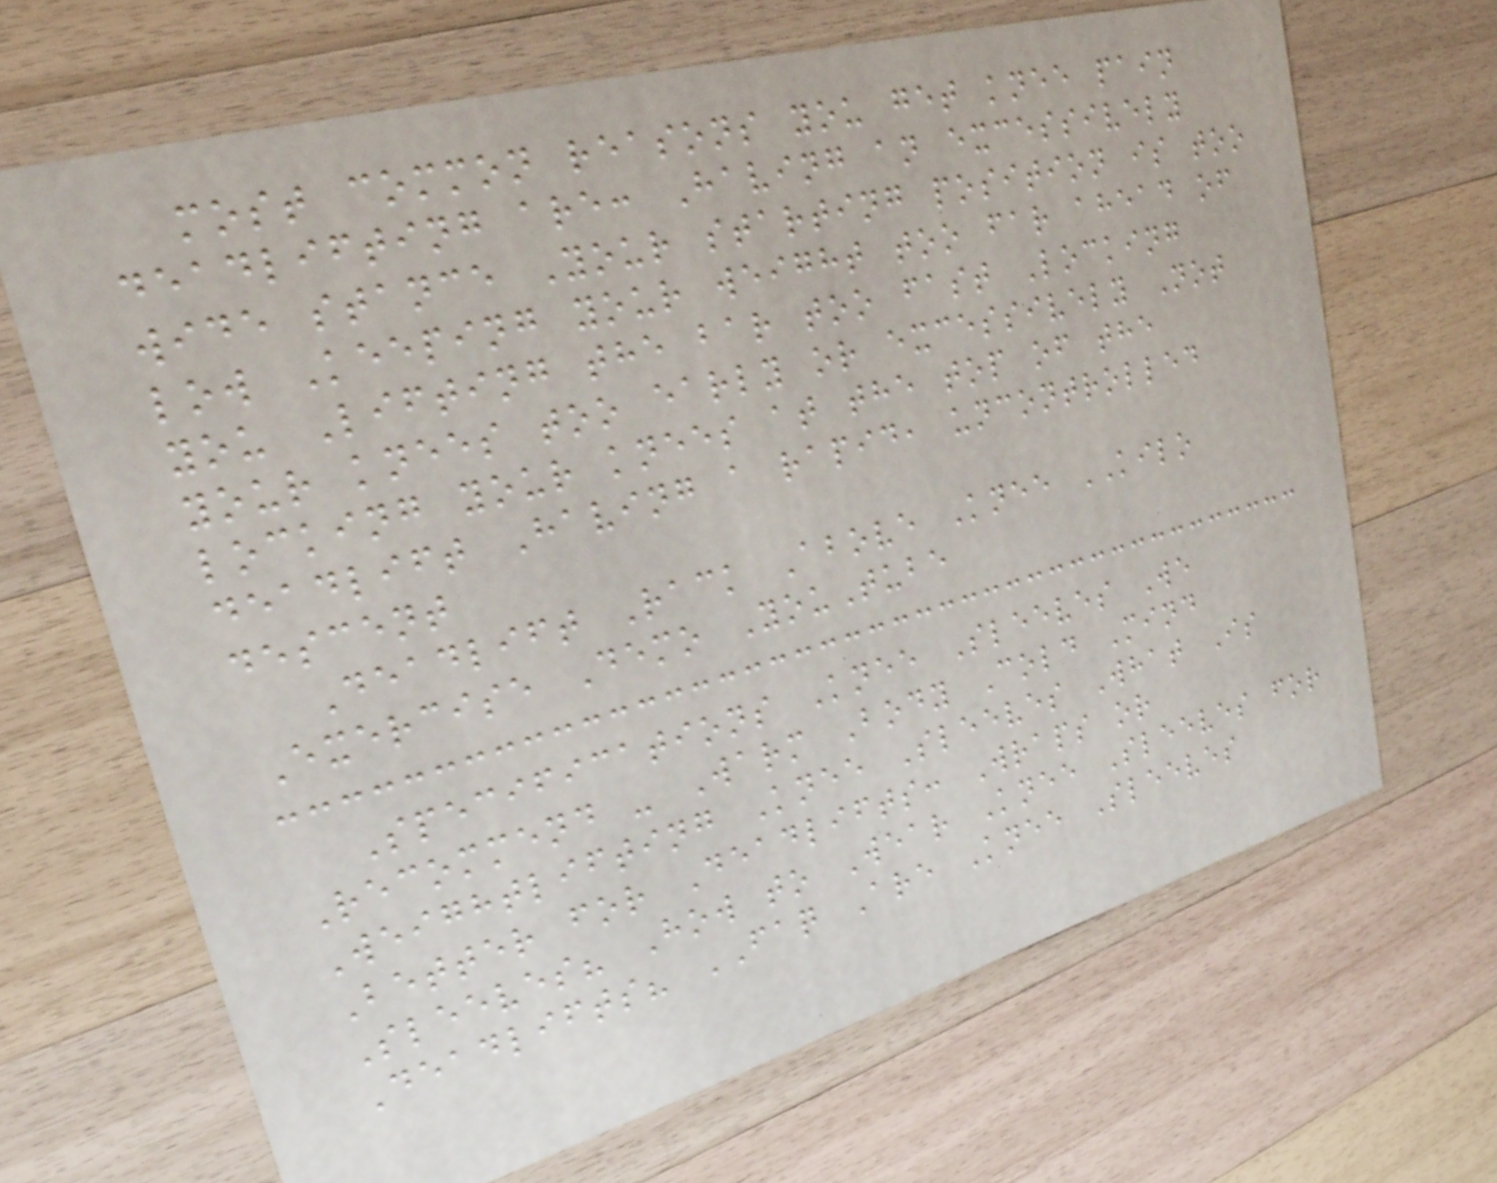most common reasons you get knee pain
deadlifting are: Having an excessively
wide stance Your starting position is too
low Keeping your weight too far ahead of
you Lifting the bar too fast Locking
your knees too early or excessively Not
locking your knees at the top of the
deadlift Having a rapid, uncontrolled
descent
Deadlift Rack Above Knee KILO
Exercise Demo YouTube
Specifications Knee Sleeves We
Recommend - Warm Body Cold Mind
Weightlifting Knee Sleeves What Is
Better for Deadlifts: Wraps or
Sleeves? How to Wear Knee Sleeves for
Deadlifts? FAQ Are Knee Sleeves
